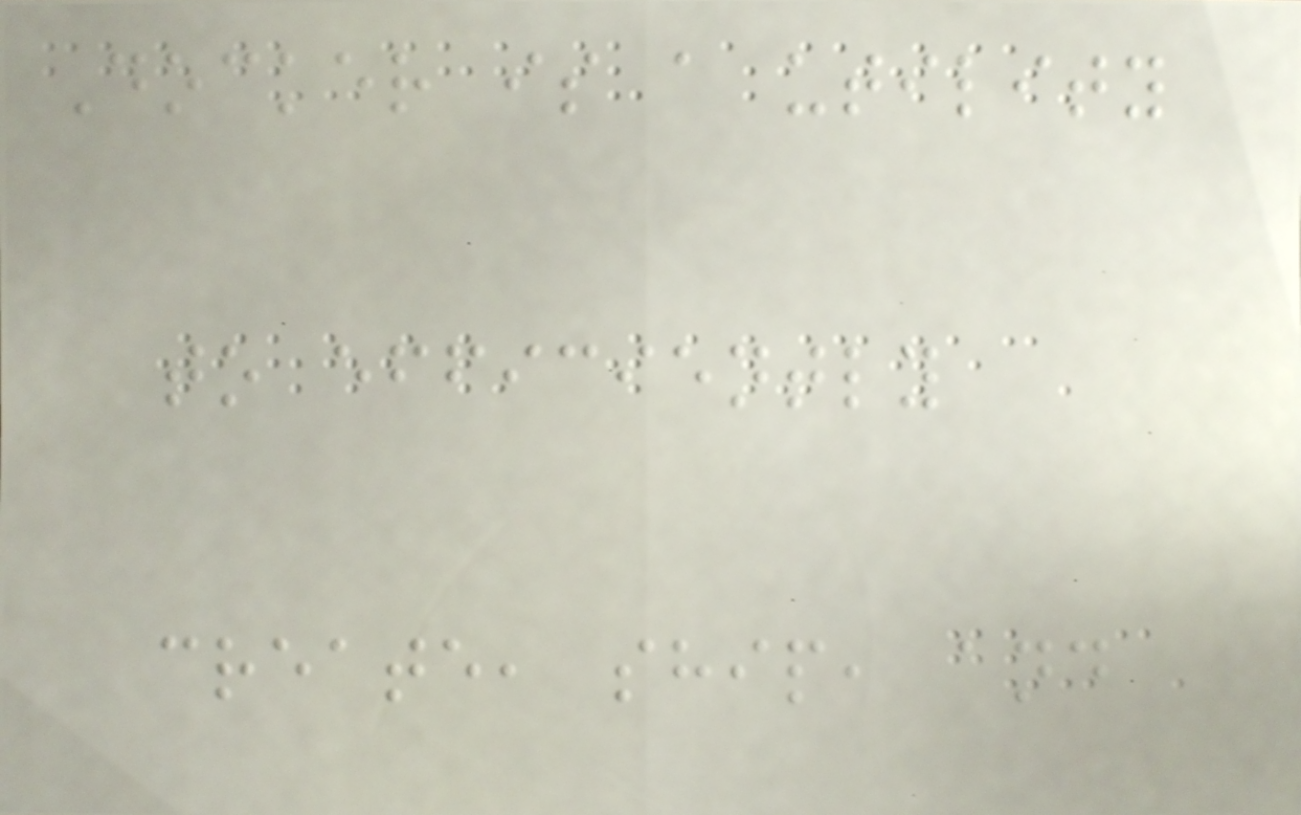Docker is a utility
to efficiently
create, ship, and
